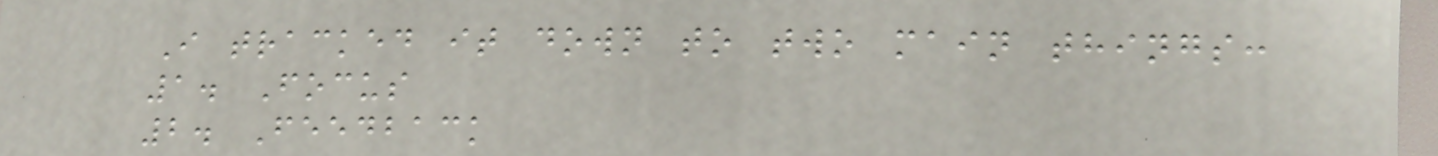I tracked it down to two main things:
1. Focus
2. Feedback
